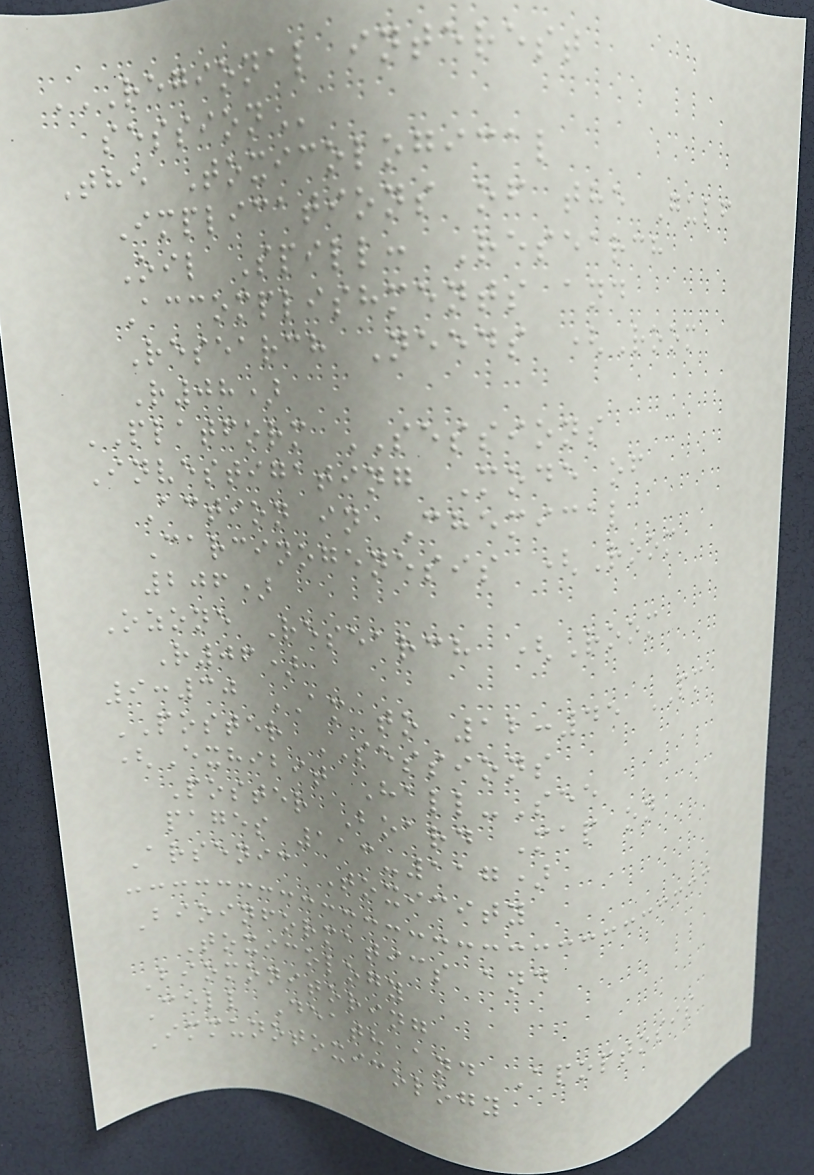REGIONAL INTEREST
SESSION
The Toxicological
Implications of the Gulf
Oil Spill: Research
Accomplishments and
Research Needs (Room
R08)
PLATFORM SESSIONS
Investigating Mode of
Action in Chemical
Carcinogenesis (Room
206)
Ozone Research (Room
R06)
9:30 AM to 12:45 PM
POSTER SESSIONS
(Exhibit Hall-See
Poster Board Map on
pages 113-117)
Arsenic Toxicity
Bioinformatics and
Toxicology
Biomonitoring
Cell Death and Apoptosis
Immunotoxicology
